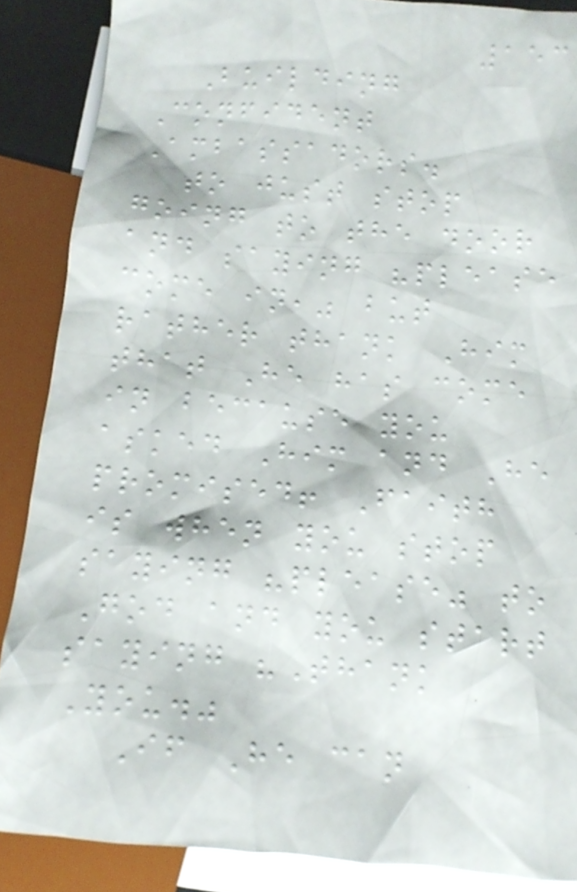153
Building
Confident
Ambassadors.
to just stop
going to the door
and saying "please
come in," but
rather thank Him
that He has come
in because you
asked Him and He
promised! Faith
is when you stop
saying "please" to
God and you start
saying "Thank
You."
If He can
